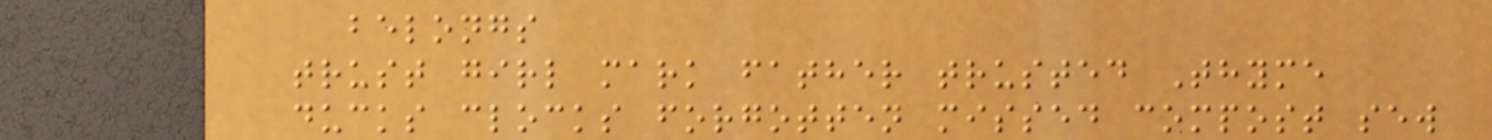belongs
trust girl mark father trusted Thyme
ducks clocks forgotten missed compost sew
